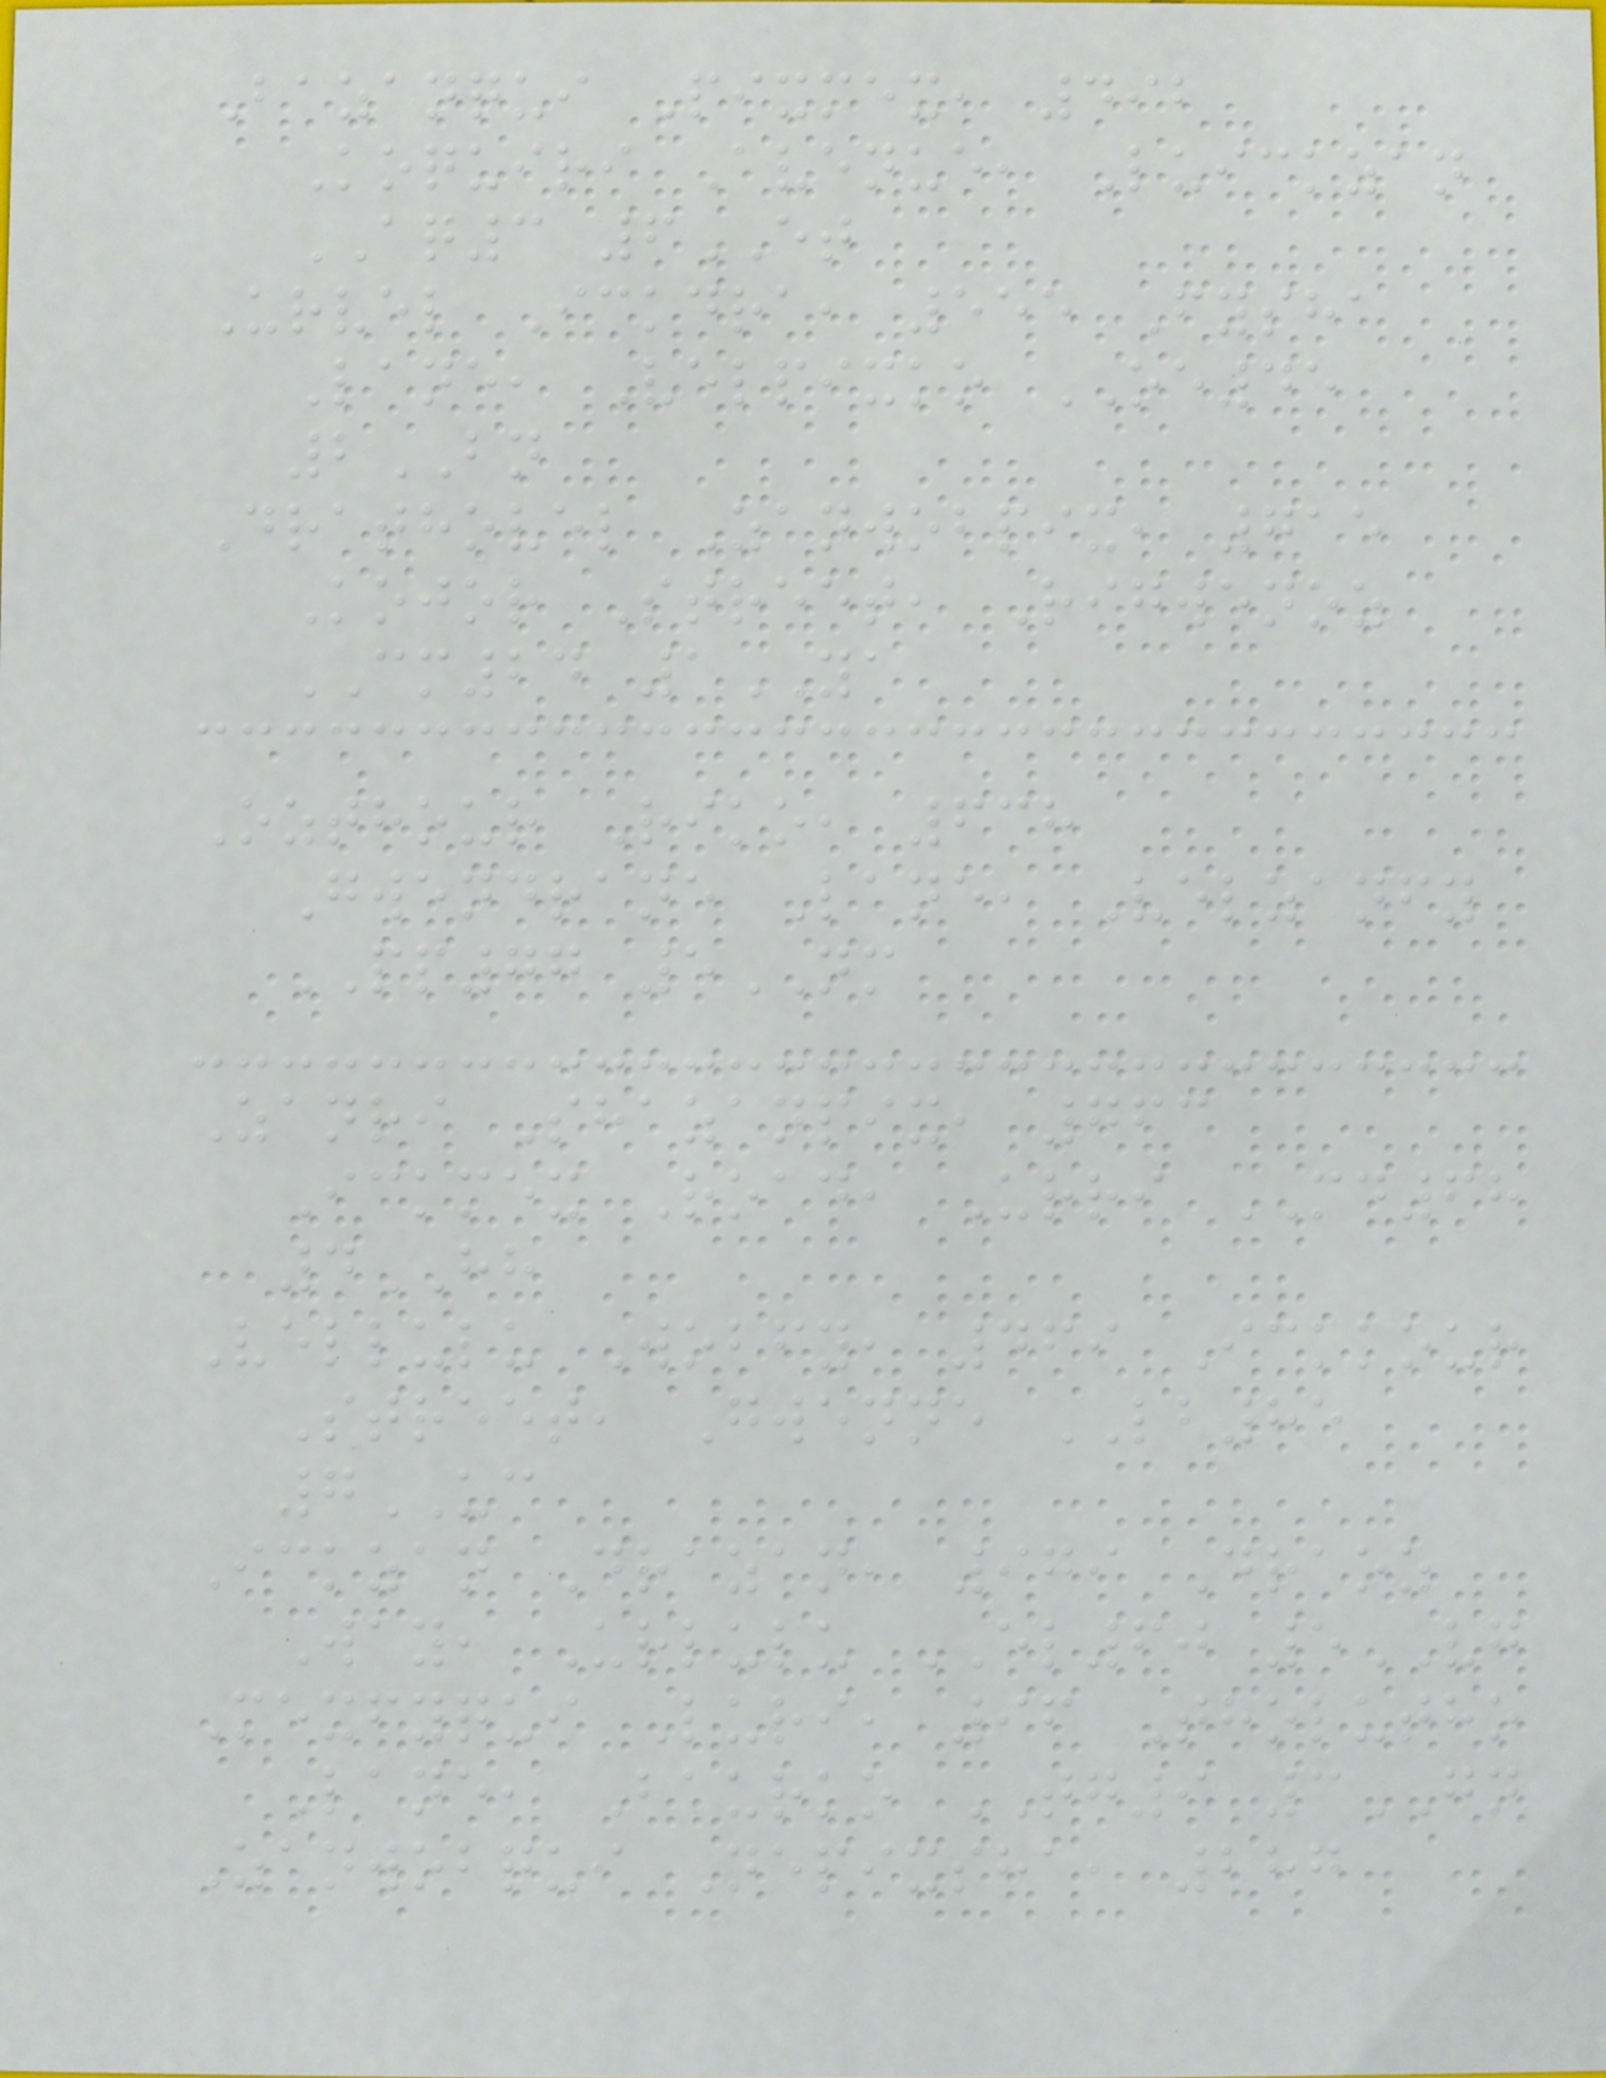Bazanqui Pixmex, 492
Koquiri Avenue, Luickzan
AQ3 6ET
Urvel Ickdra, 555 Fysha
Lane, Velpixko OE45
2BN
Drathovel Zanwobpix, 715
Kojor Street, Rigwenoz
CM24 1YA
Ozthour Riko, 638
Gwendrane Lane, Velzanfy
PP77 5NM
Zanri Shazanpix, 763
Ickmex Road, Urri MD68
4HH
Vellulu Wobfy, 469 Ickkour
Street, Gwenne LB85
7UC
Ickzan Drazan, 979 Draoz
Way, Urlulu EL60 5VG
Mexfyqui Luri, 96 Tholutho
Lane, Baurko TG9 3GN
Zanwobqui Nepixsha, 287
